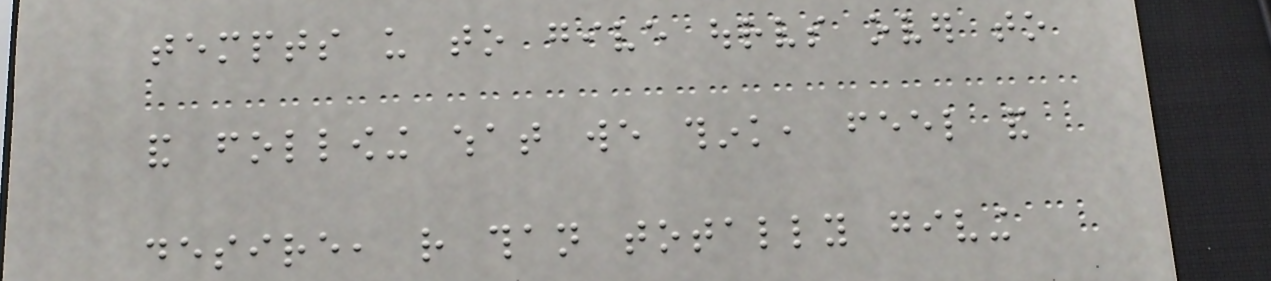tempts us to give ourselves over to
and following what we think, feel and
desire, rather than totally giving
